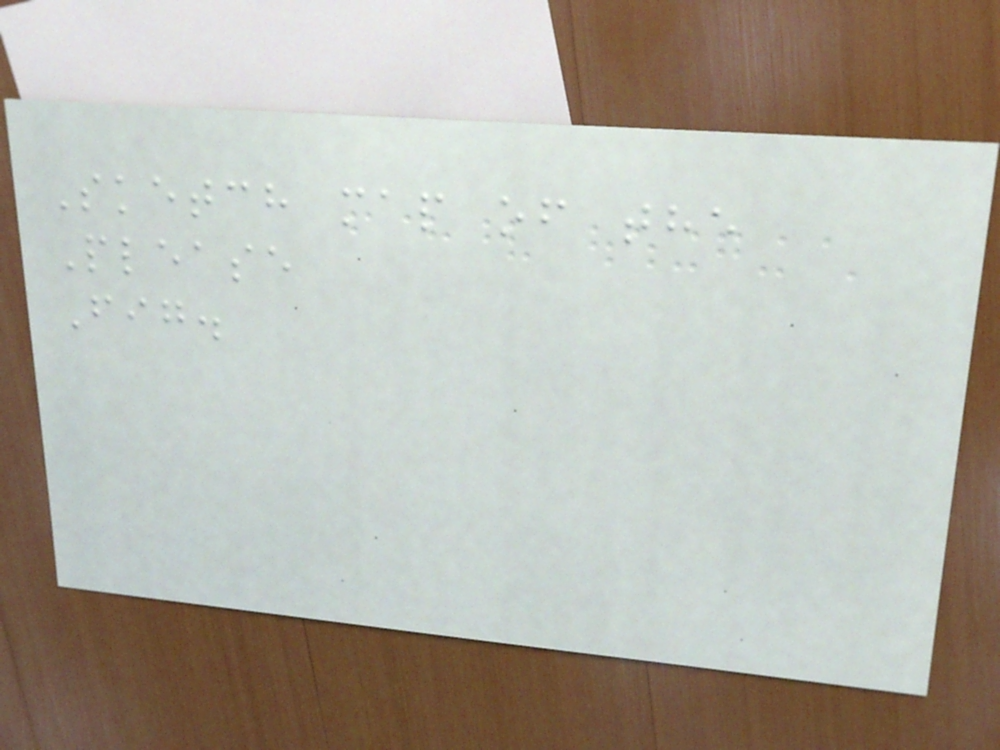Sketch map of the
Please
Fig.
